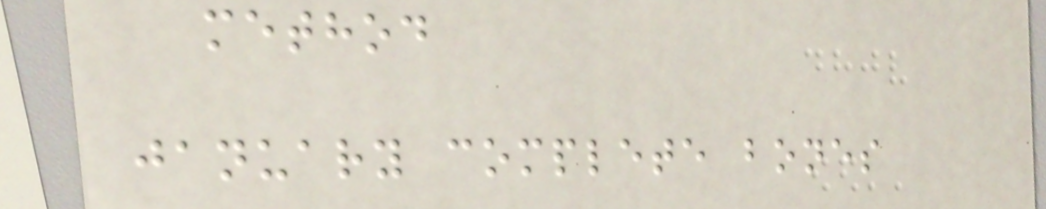method
january complete bones
